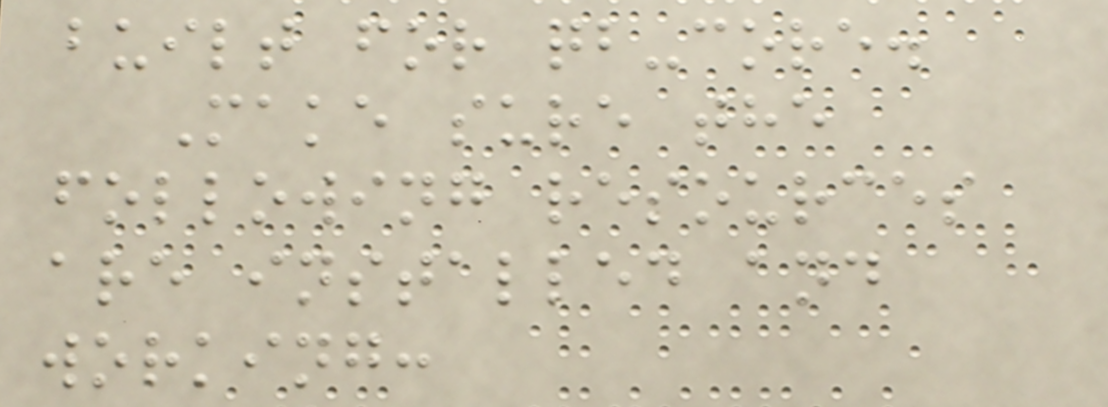built for qb-core.
Make sure the
following resources
are installed and
working:
